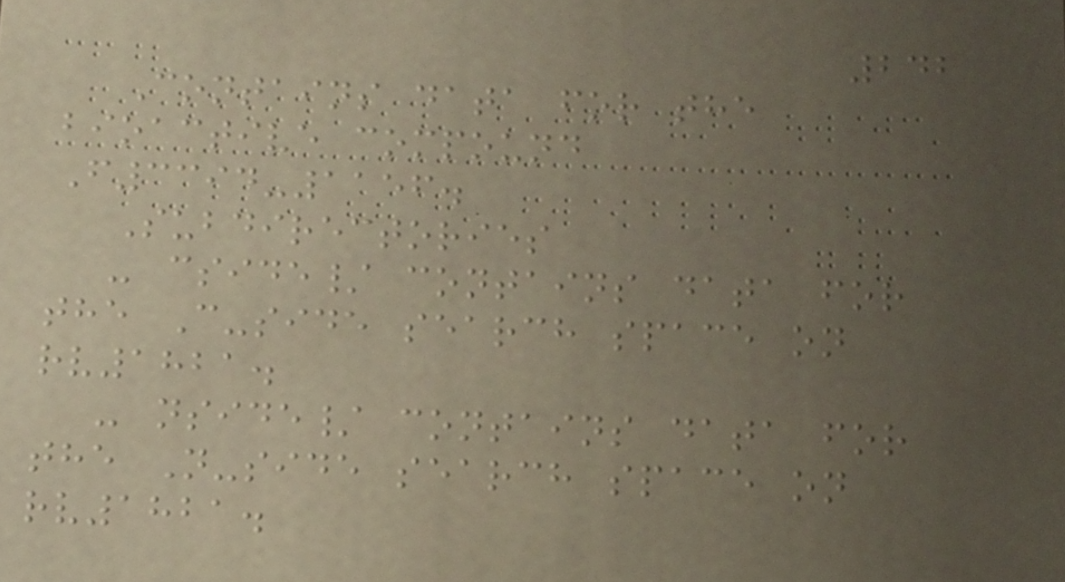242
Contains data for the
bioactive compound
F3394-1156.
Subdirectories
- cside/ contains data for
the C-side search space on
rv1821.
- nside/ contains data for
the N-side search space on
rv1821.
